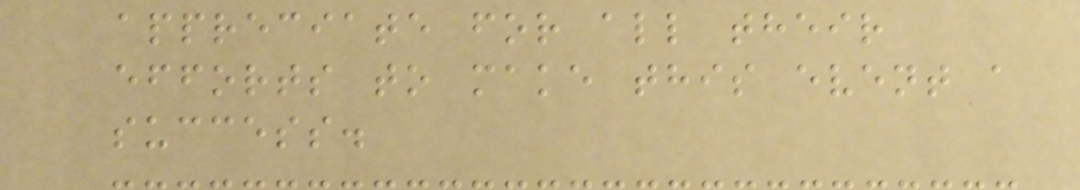appreciate for all their
efforts to make this event a
success.
